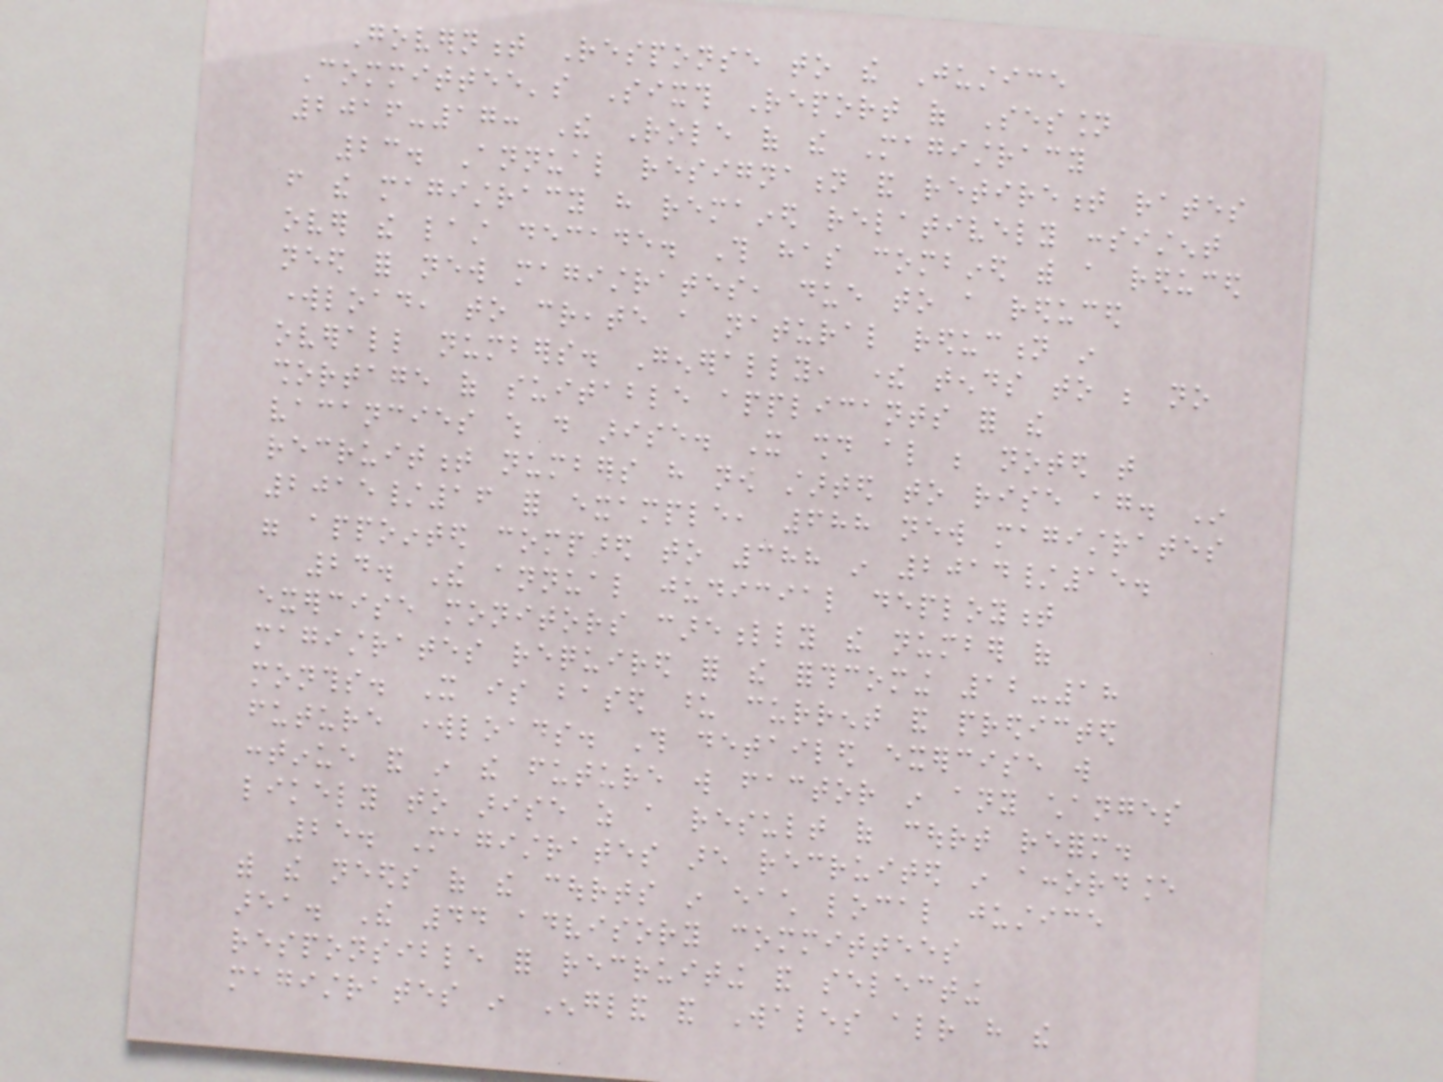Government Response to the Justice
Committee's Sixth Report of Session
2016-17: The Role of the Magistracy
23. Annual resignation and retirement rates
from the magistracy have remained relatively consistent
over the last decade. This has combined with a reduced
need for new magistrates, due to a reduced
workload, to create a natural reduction in
overall numbers. Generally, there tends to be no
shortage of suitable applicants for the
vacancies which do arise. It should also be noted that
recruitment numbers have now started to rise again. In
2015/16 for example, 688 new magistrates
were appointed compared to 388 in 2014/15.
24. The annual judicial deployment
exercise monitors carefully the number of
magistrates required for the forthcoming 12-18
months. It is based upon current and predicted
future workloads. This detailed exercise will
continue and in the future will factor in any changes
likely to arise as a result of court reform.
25. Magistrates are recruited in accordance
with the needs of the courts in each local justice
area. The 44 advisory committees
responsible for recruiting and selecting
magistrates in England and Wales already have the
